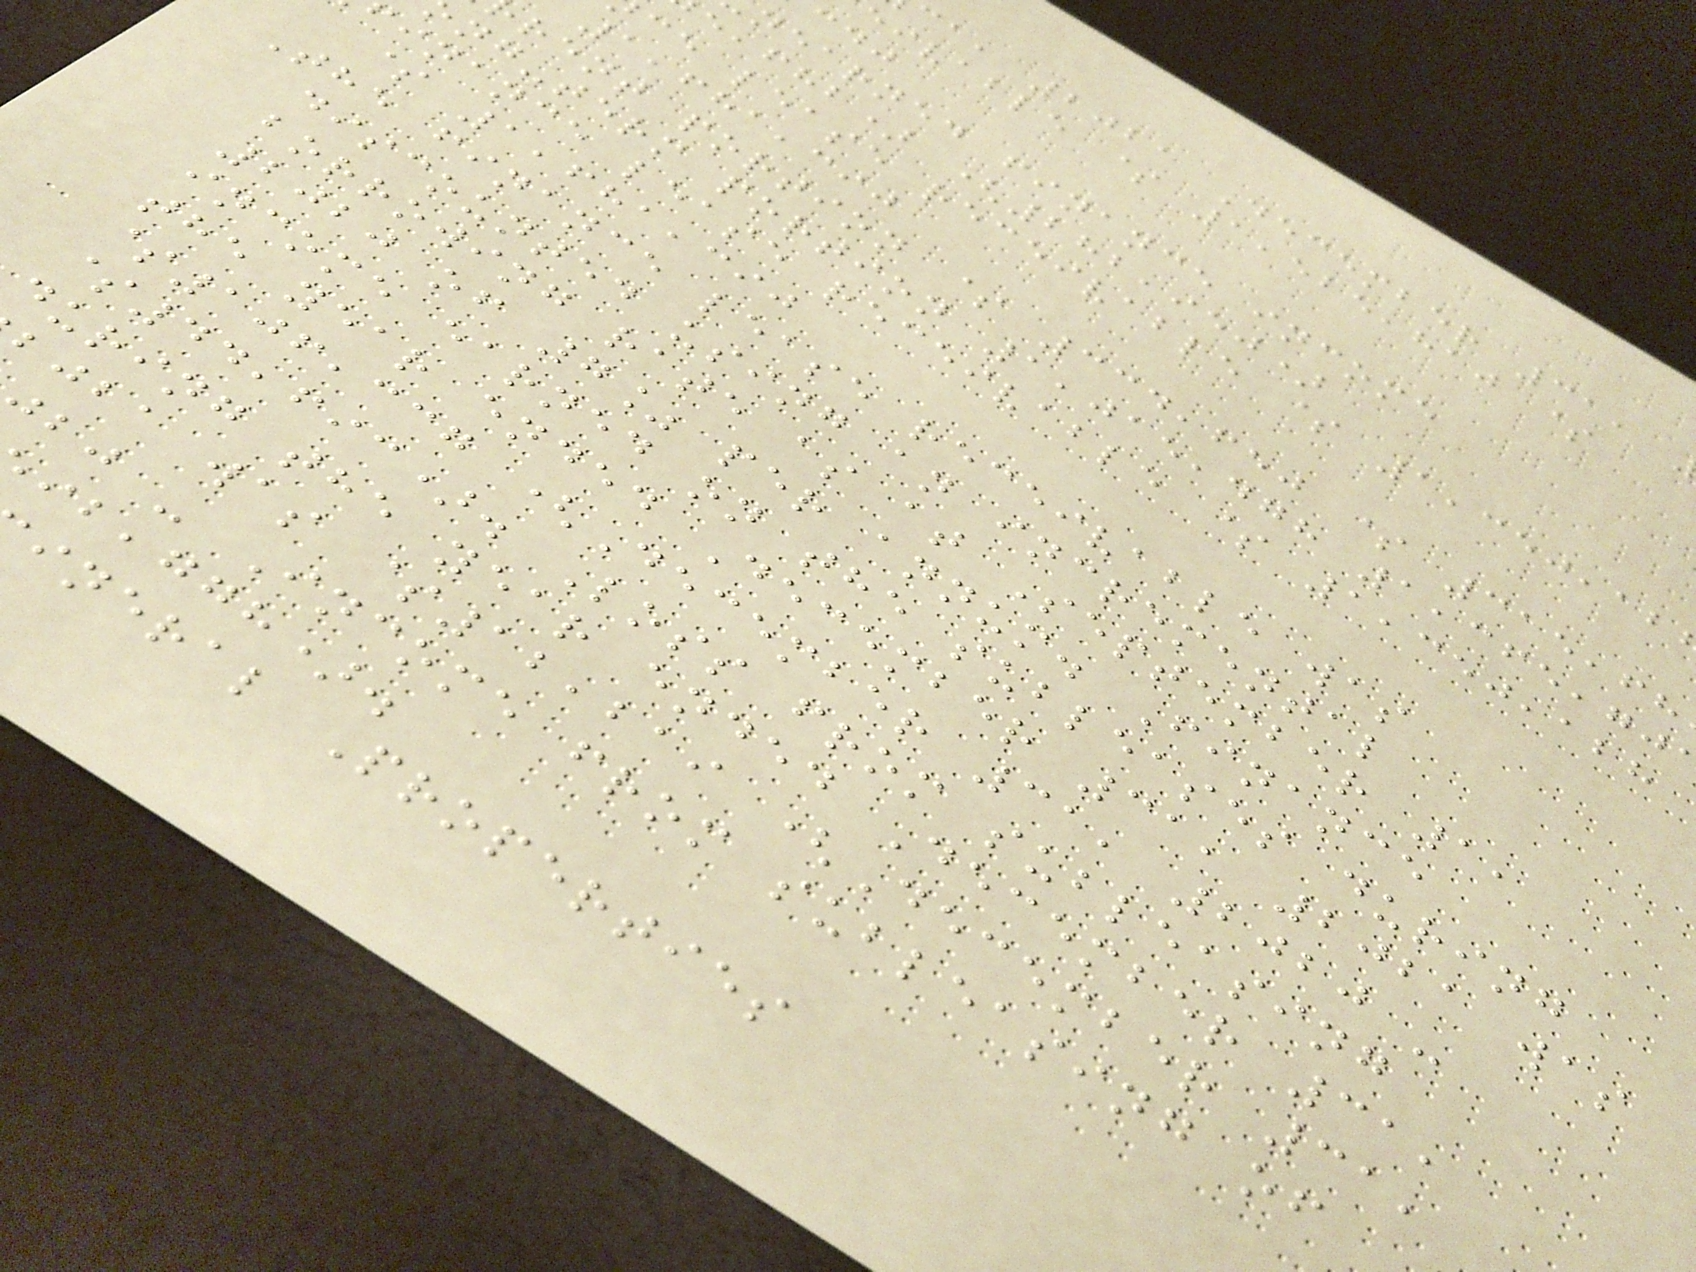ca, 2021 December 31,
eivable $ 1,525,810 $
nearned finance income
,fhb) (282,950)
ce lease receivable $ 1,350,12
1,681,390
rent portion $ 334,650 $ 315,68
ng-term portion 1,015,478 1,365,70
inance lease receivable $ 1,350,128
$ 1,681,390
The finance lease receivable was
discounted using an incremental
borrowing rate as at September 1,
2020 of 7% per annum. Finance
income earned on the subleases during
the year ended December 31, 2021 was
$106,337 (December 31, 2020 -
$44,693). Loss from subleasing
during the year ended December 31,
bjba was $12,219 (December 31,
bj - Income from subleasing of
,ggh).
ineral Properties
